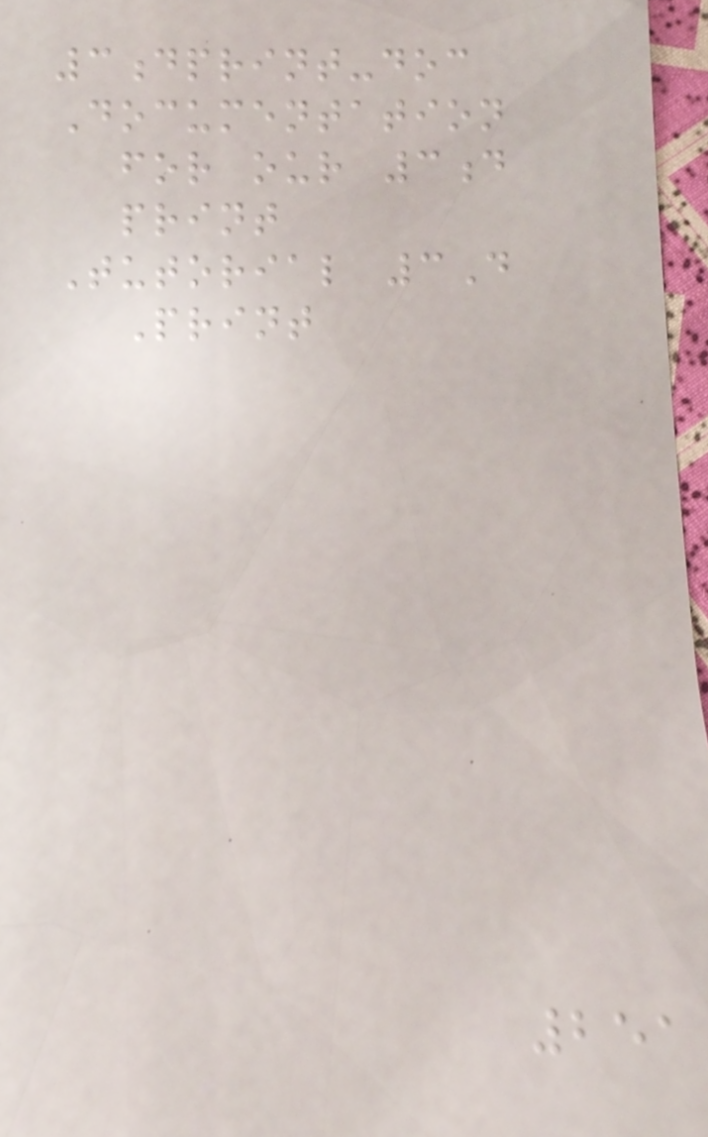3dprint-doc
Documentation
for our 3d
print
Tutorial 3D
Print
251
